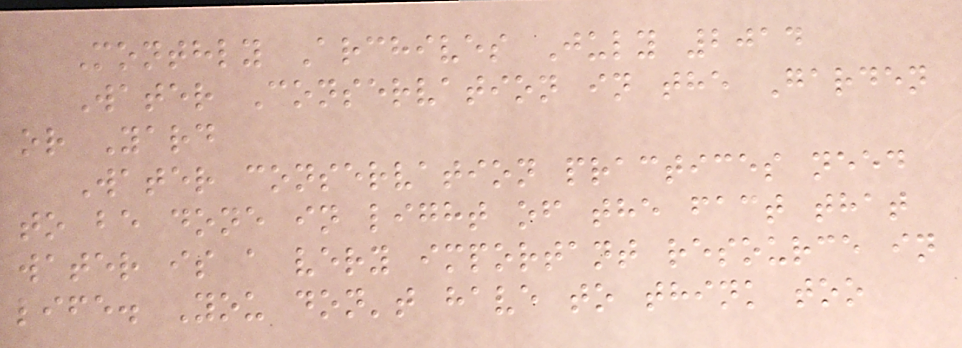Monthly Archives July 2014
Water Conservation in the Garden
or Yard
Water conservation practices need
to be done in light of the fact that
water is a very important resource in
life. You don't have to think too
